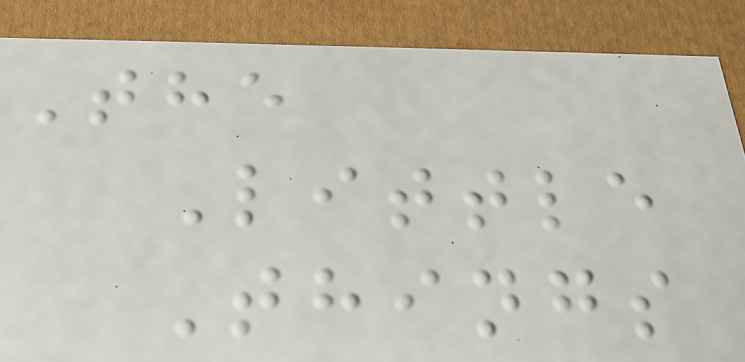The
Little
Things
